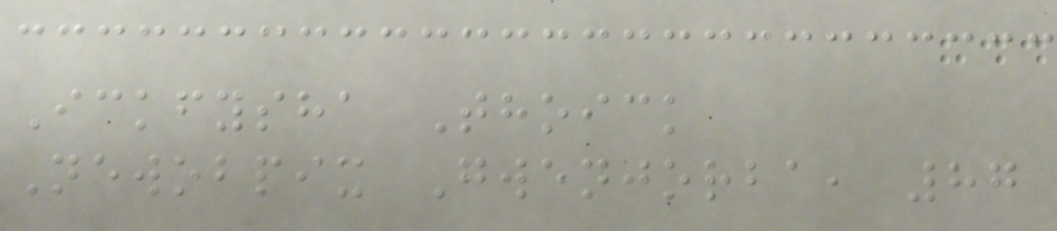Ickfysha Thoick
Newobpix Gwenjorba, 87
